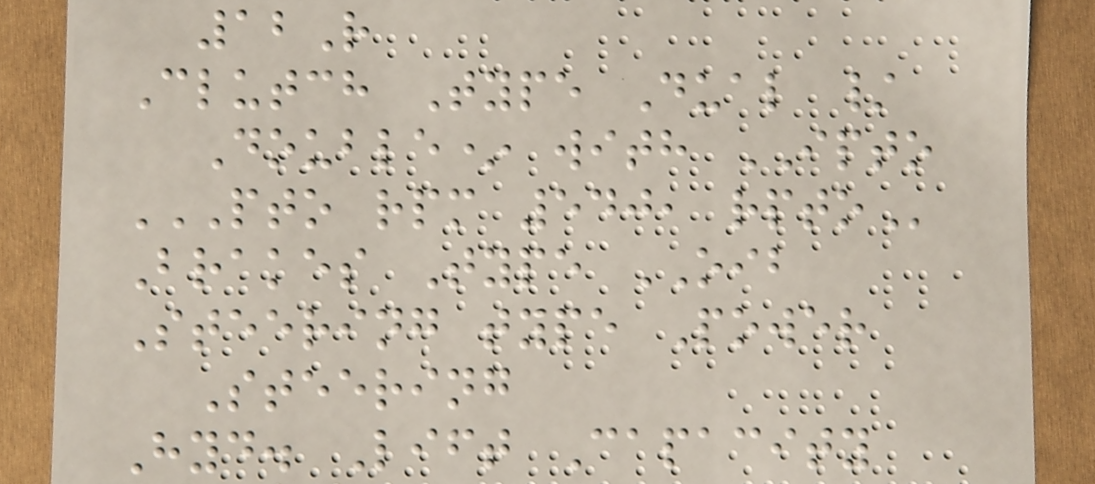12R
Clutch Type Dual /
Double* with IPTO
PTO RPM 540, RPTO
Brakes Type OIB
Steering type Power
Steering
Hyd. Lift Capacity
